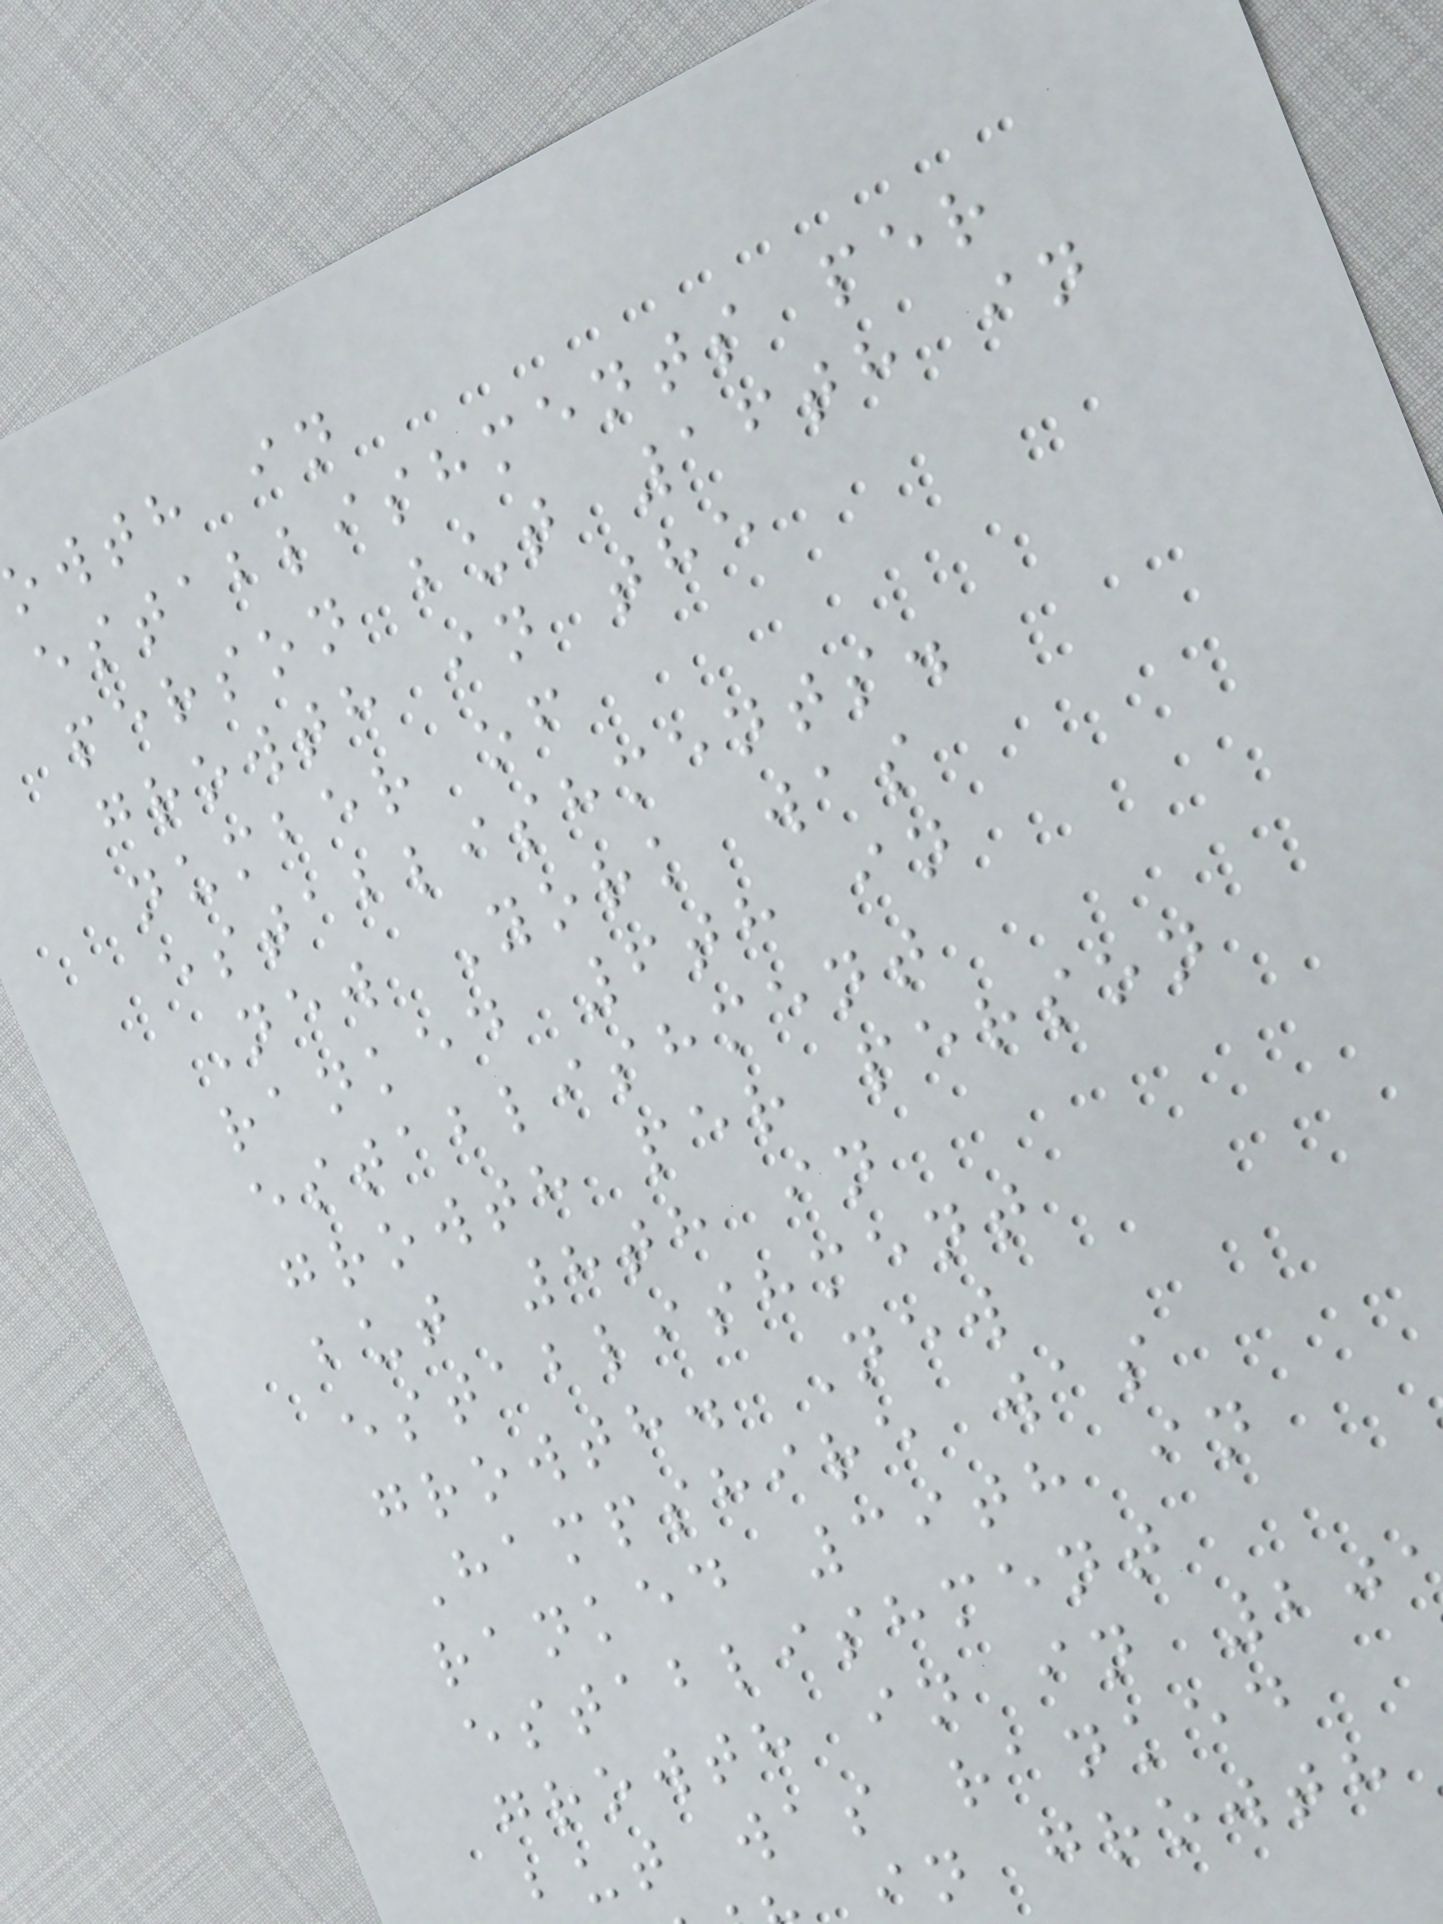owth in
establishments per
person but 16th in
growth in the
number of
establishments.
New York was
ranked 6th in
establishment
growth per person
but 8th in
establishment
growth. New
Hampshire was
ranked 39th in
establishment
growth in in 20
but was ranked
in growth
